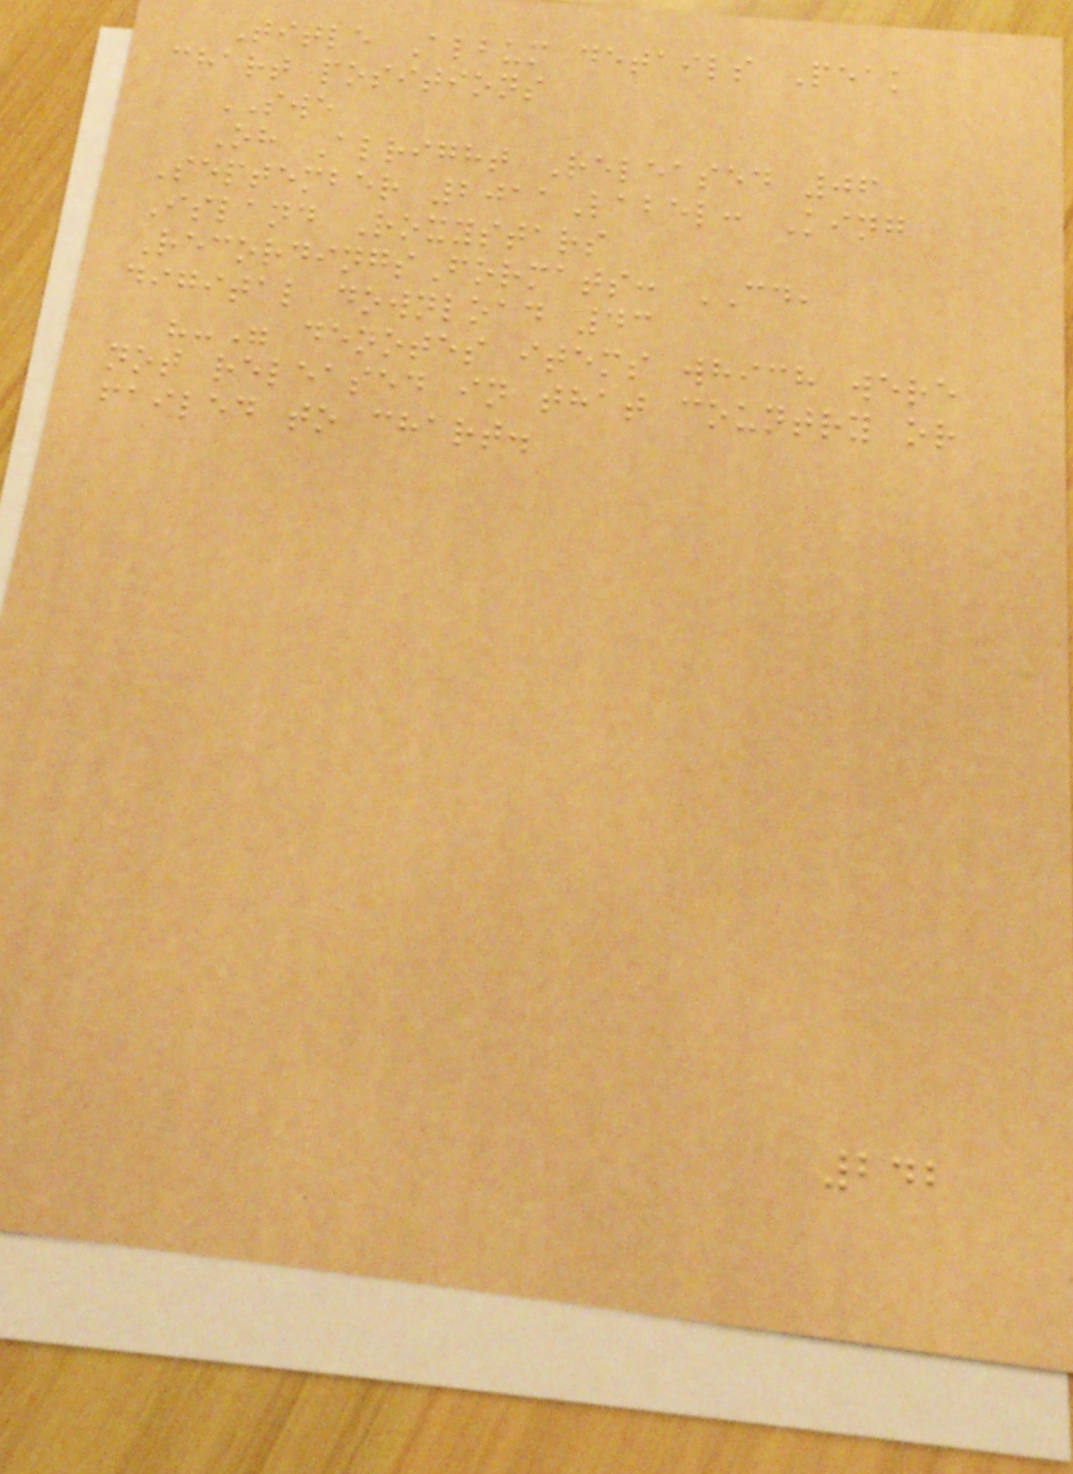Title Album details Peak
chart positions
SWE
Oh Alright Released 06
September 2011Label: King
Island Roxystars
RecordingsFormats: CD,
digital download 43
"-" denotes items which were
not released in that country or
failed to chart.
242
